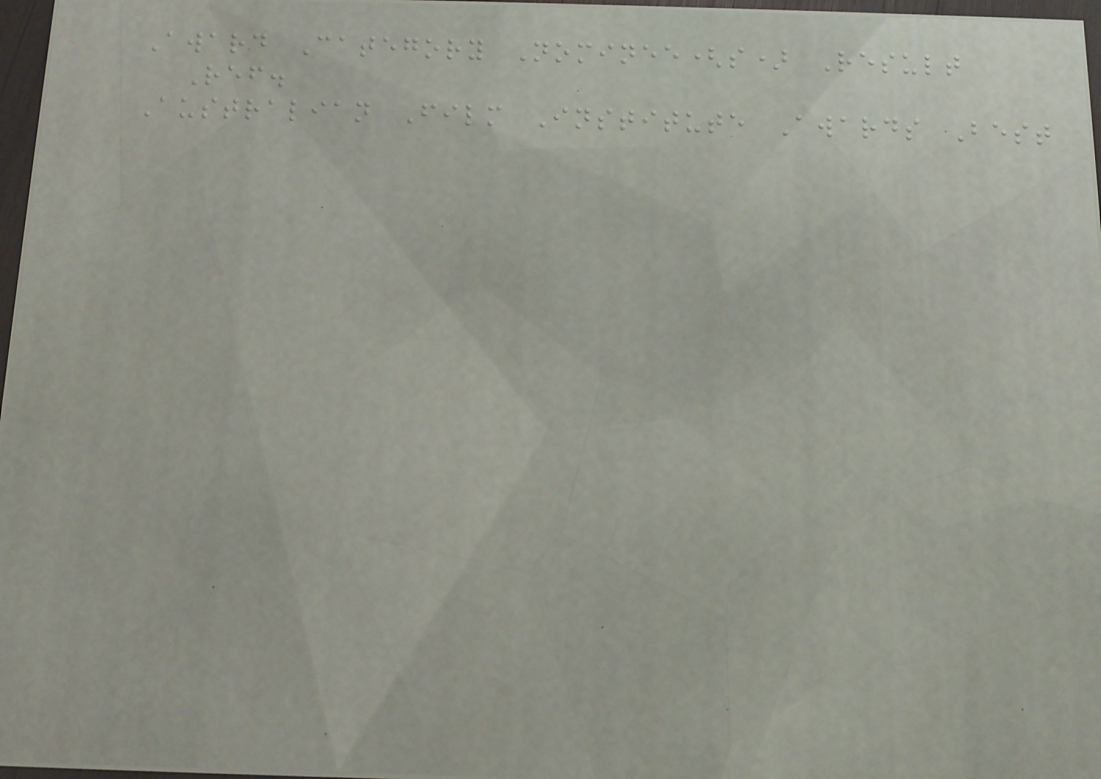Award Category Nominee(s) Result
Ref.
Australian Film Institute Awards Best
